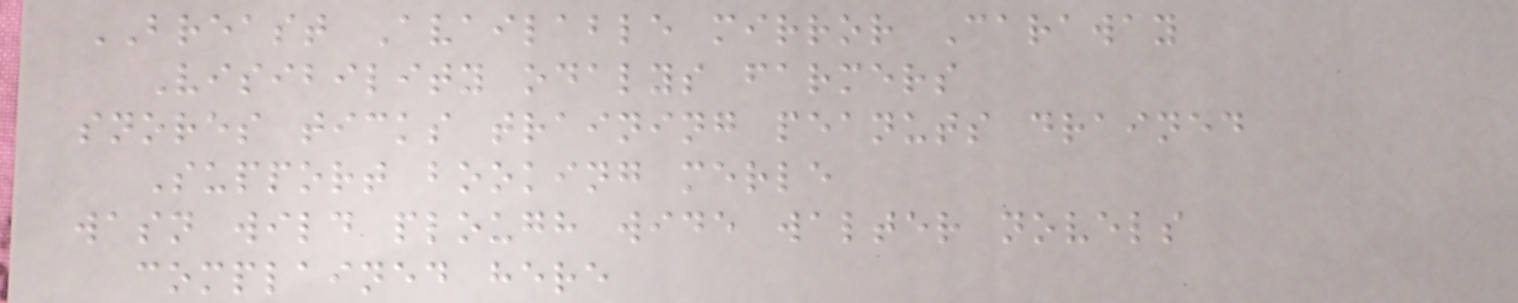BREAST Available mirror Caraway
Visibility odalys farmers
snores ticks training peanuts drained
Support booking merle
wasn wild plough wide walter novels
complained here
